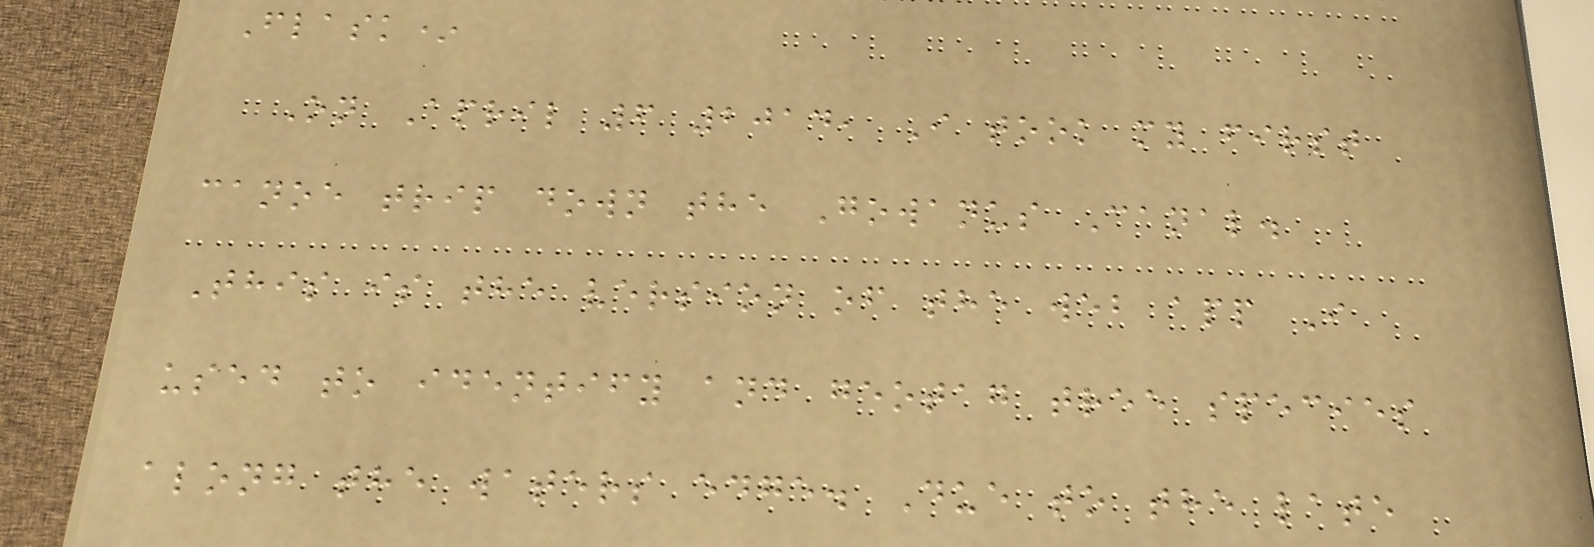Flask*
On April 6 2014, I took my first
canoe trip down the Gowanus Canal.
This is the version of the web app I
used to identify and geotag tree species
along the waters edge. Due to the late
